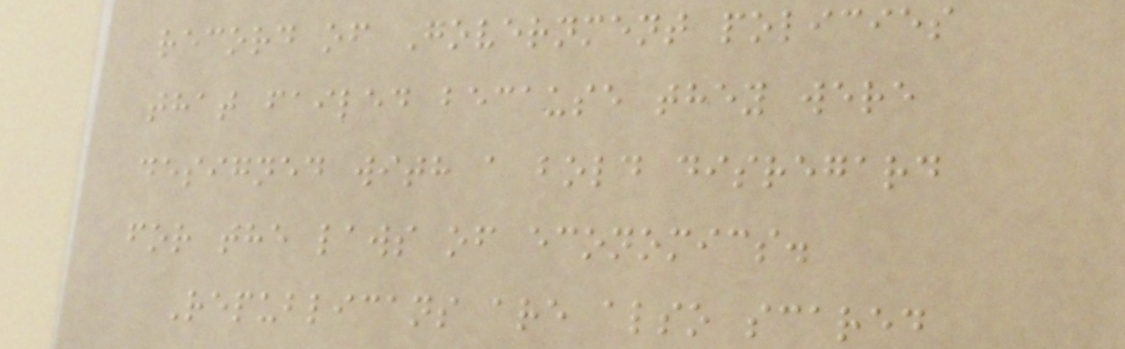record of Government policies
that failed because they were
designed with a bold disregard
for the laws of economics.
Republicans are also scared
